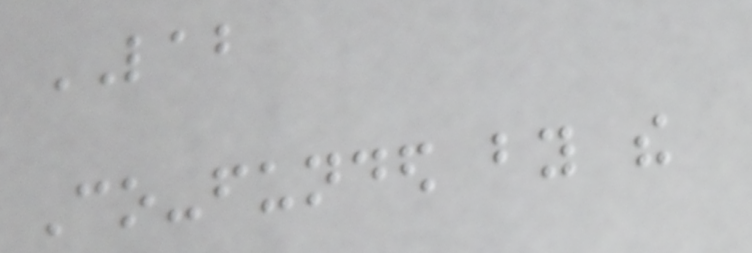LAB
Co-funded by the
